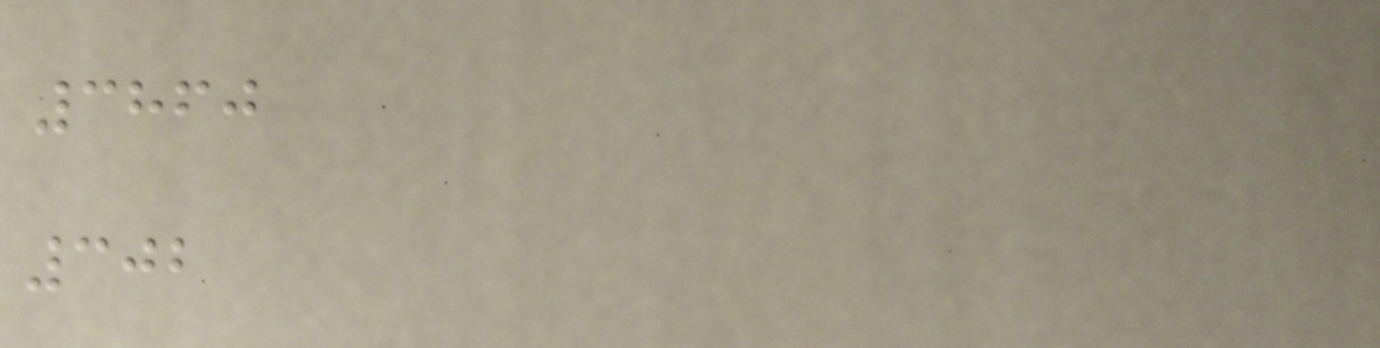3860
302
